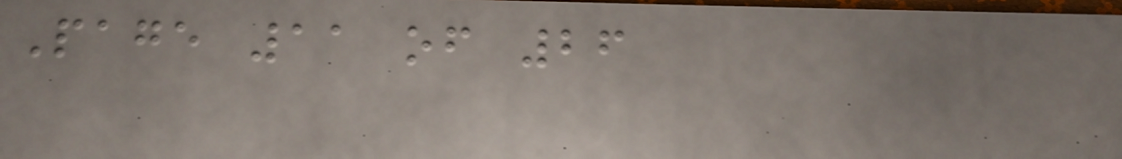Page 11 of 26
